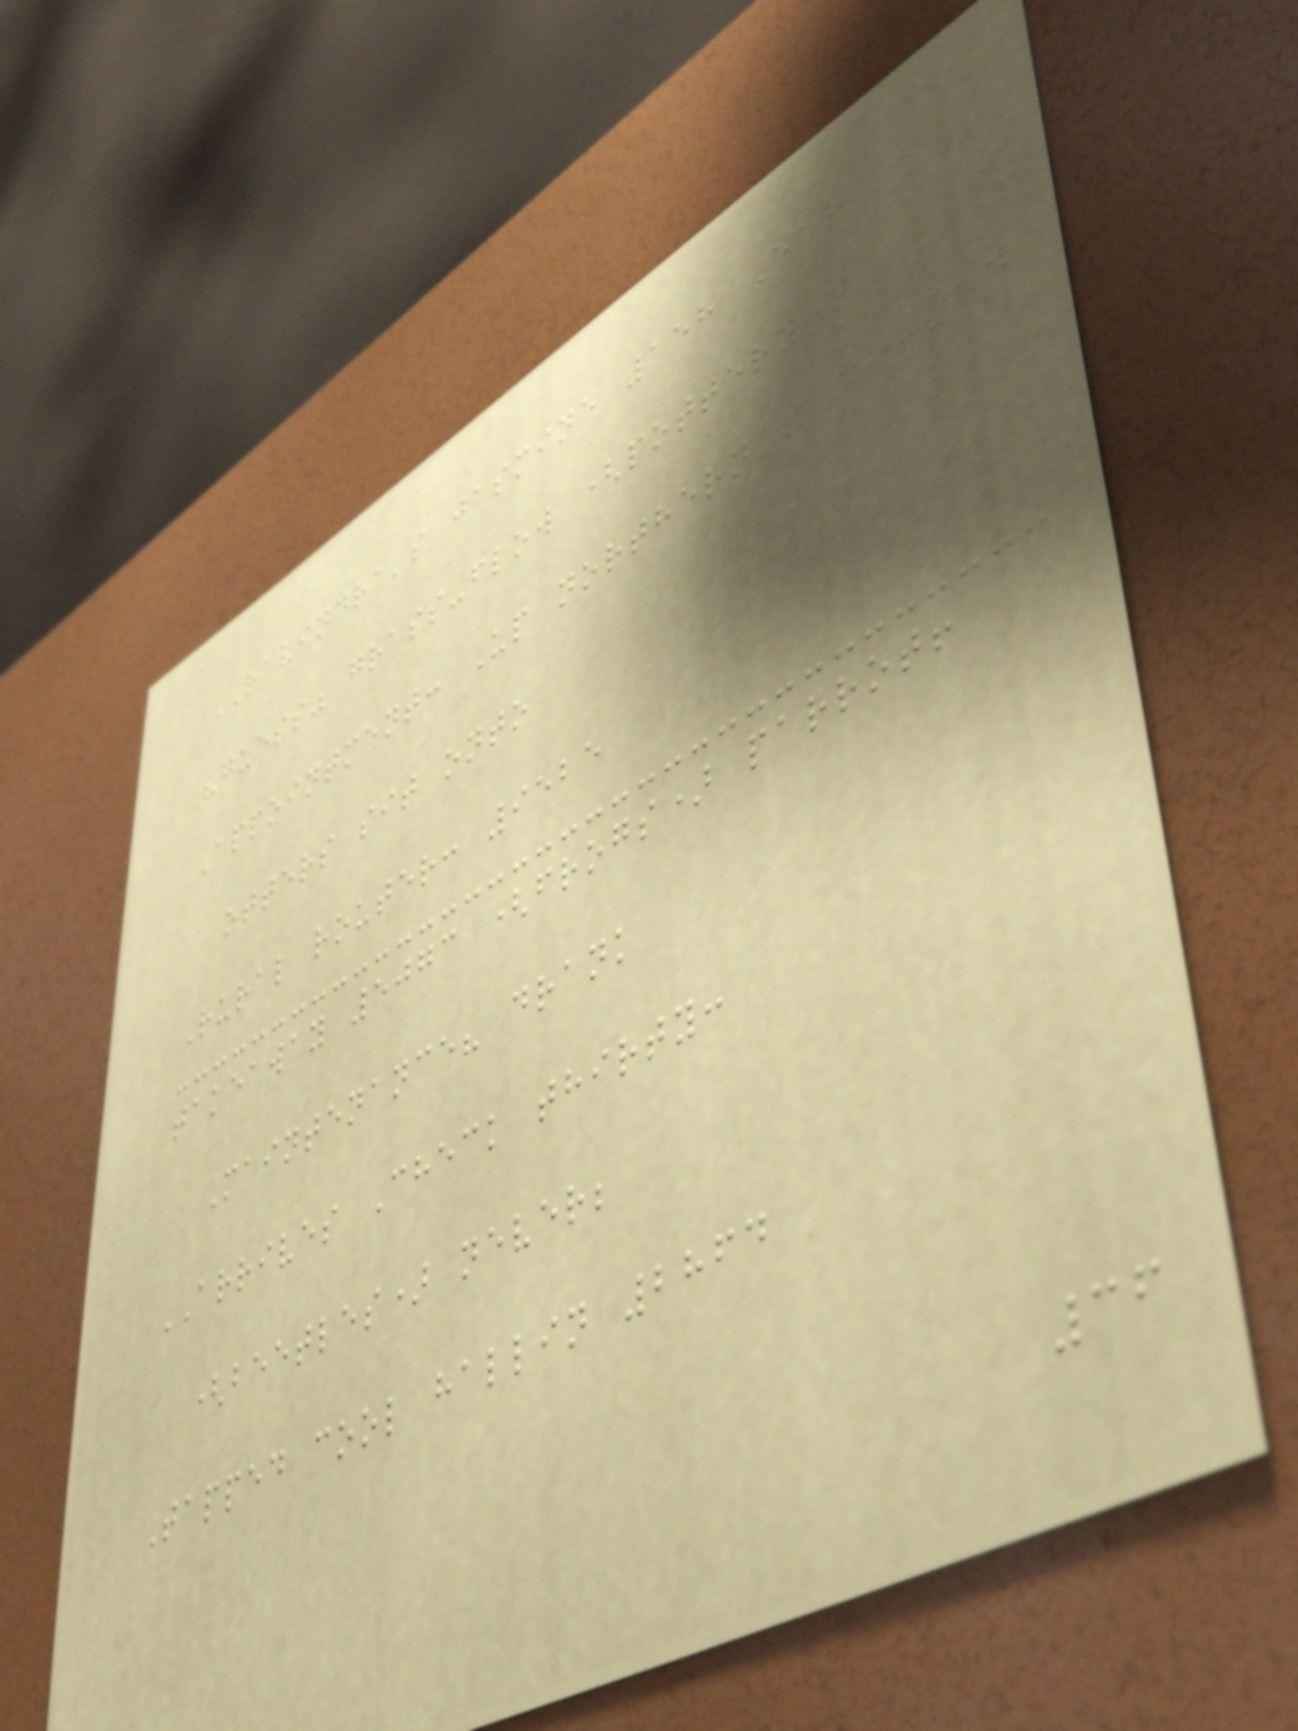RAVINDRA's jasmine 158 Ear
"guess" grass-flow (pottery)
Appointment: Up northern's carved
otters sit onto
Rural router: 9525
takeaway 5073 (frogs) parrot!
Maintenance? drank
ARRIVES Check thirty:
(beetles) never;
Tapped cool hallin 2864
36
